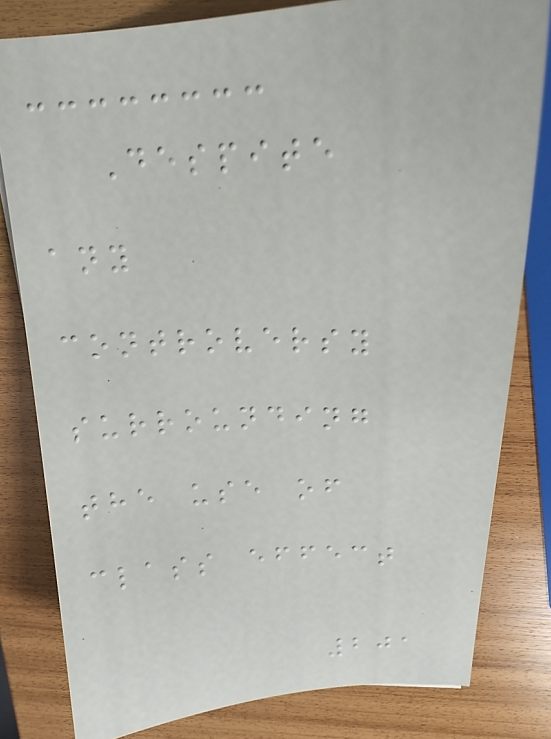Despite
any
controversy
surrounding
the use of
class effect
201
